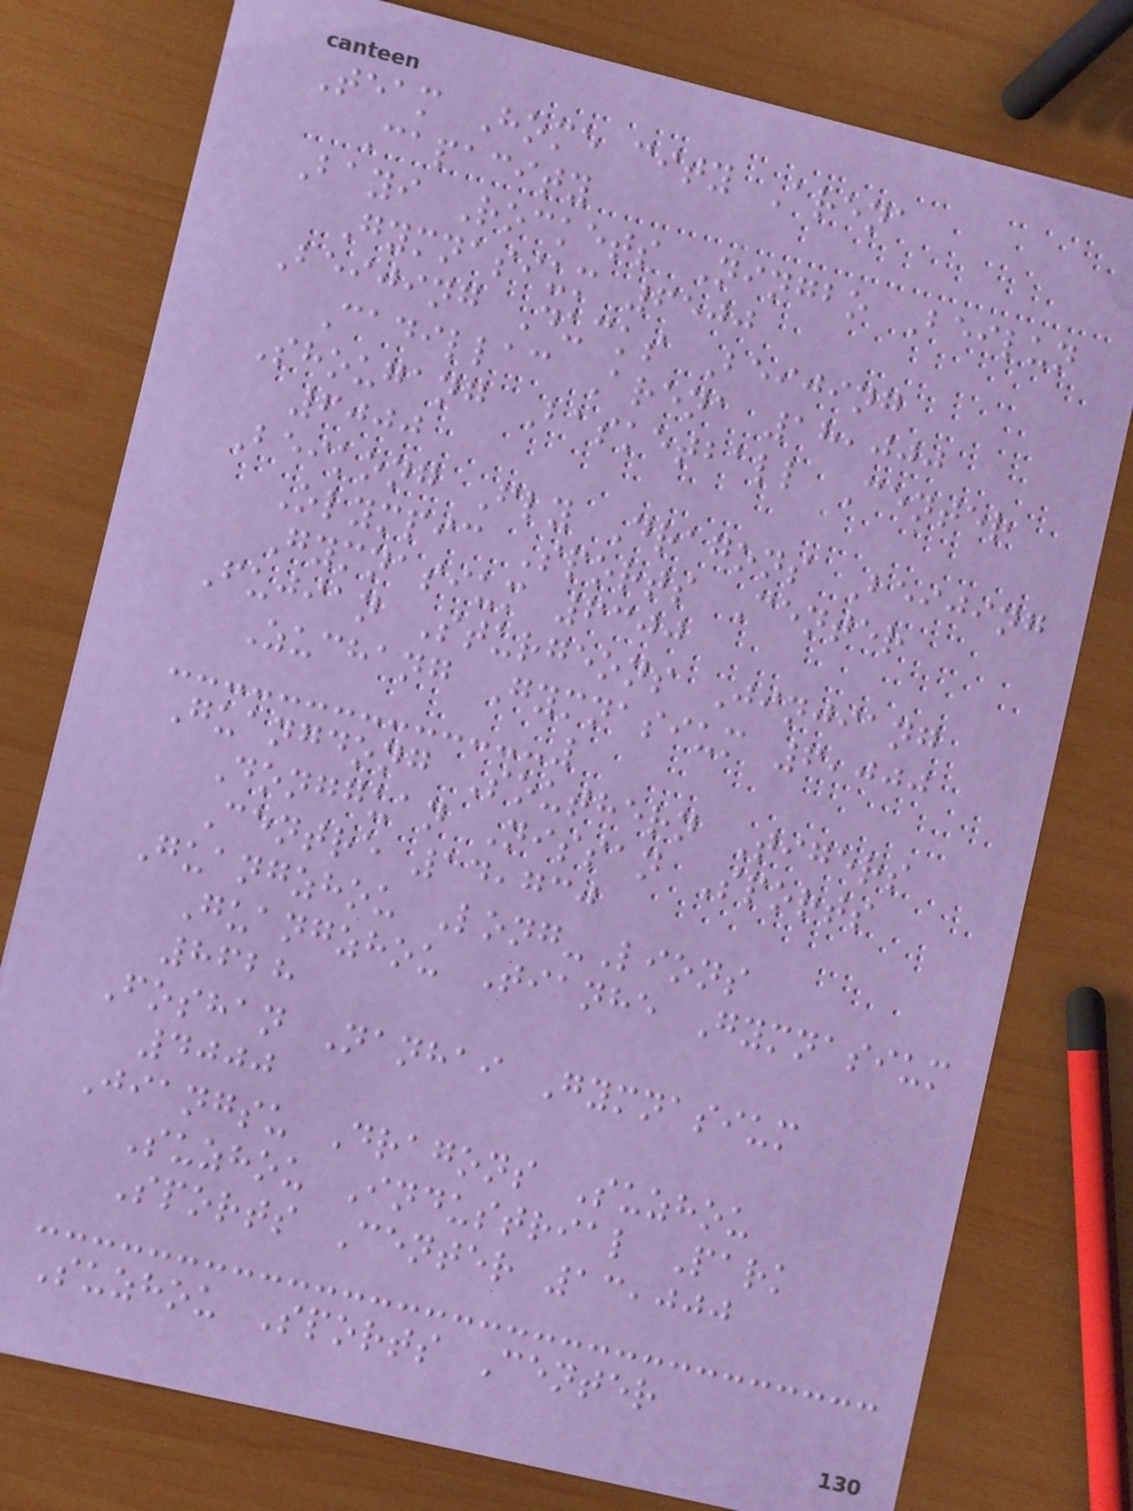Team Home city Arena
Capacity
Bayi Rockets Ningbo Beilun
Gymnasium 6500
Beijing Ducks Beijing
Cadillac Arena 18,000
Shougang Basketball Center
6000
Beikong Fly Dragons Beijing
Olympic Sports Center
Gymnasium 6300
Fujian Sturgeons Jinjiang
Zuchang Gymnasium 6,000
Guangdong Southern Tigers
Dongguan Nissan Sports
Centre 14,730
Guangzhou Long-Lions
Guangzhou Tianhe Gymnasium
8628
Foshan Nanhai Gymnasium
4000
Jiangsu Dragons Suzhou
Suzhou Industrial Park
Sports Center 13,000
Suzhou Sports Center
